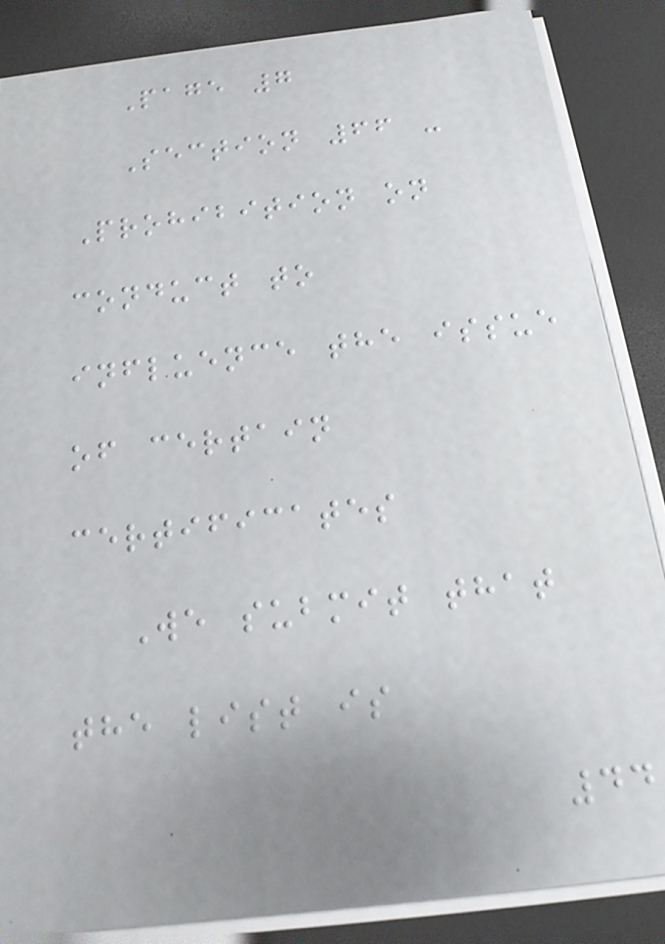Page 7
Section 66 -
Prohibition on
conduct to
influence the issue
of certain
certificates
We submit that
the list is
44
